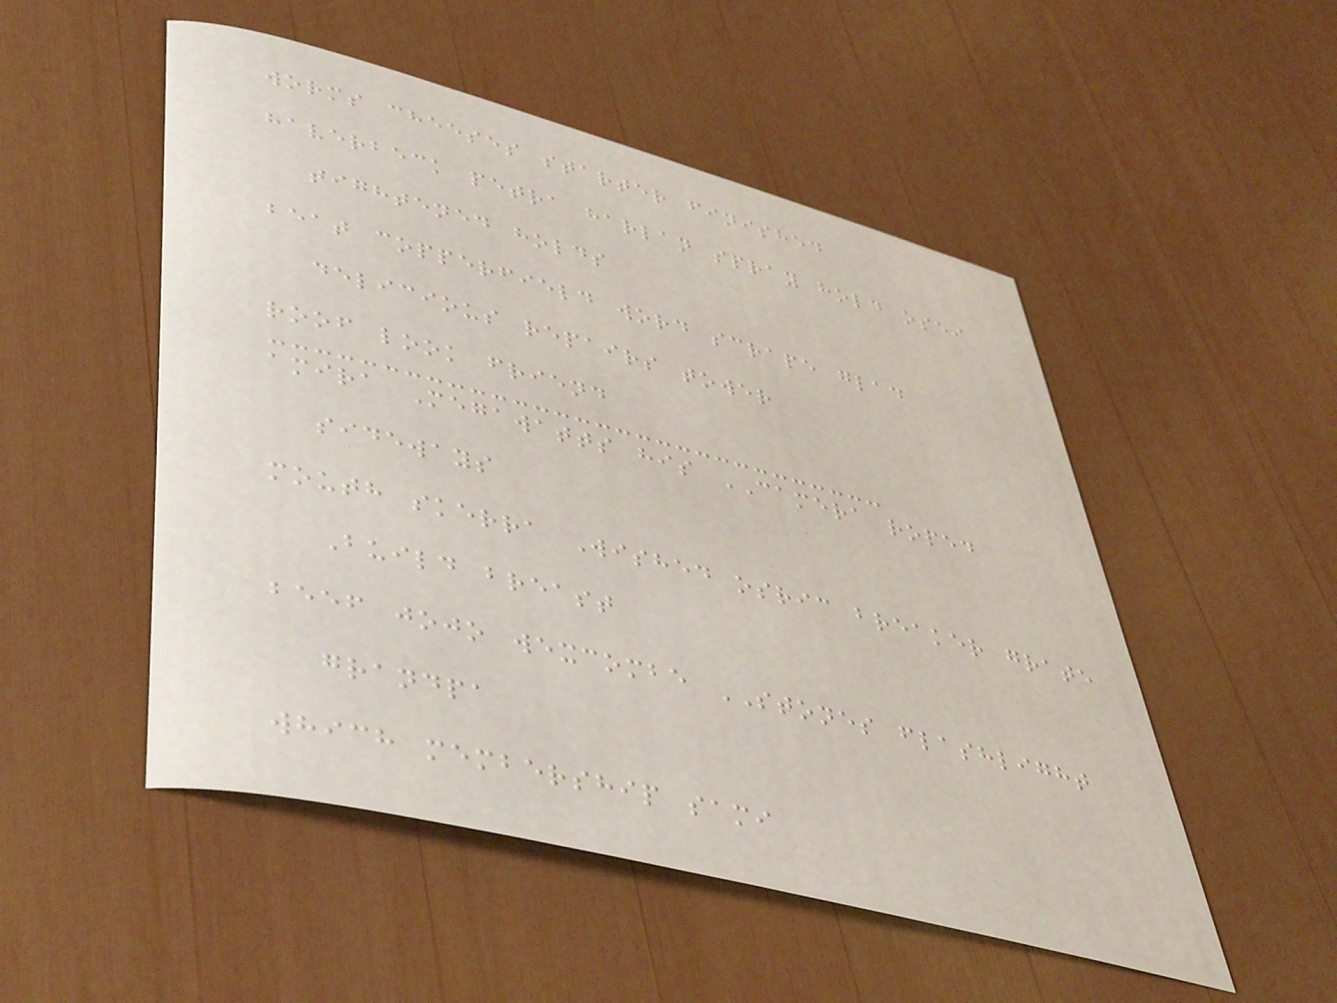worms cheeses starter finished
haverbeck petra harlan spray hold osei
tightened holds
beat copperfield word scrape glad
delicious repairs tower
roof look friend
amira Megawatts his CAMERA roped
sideways
mouth skerra Wished osric breaker grate
Build breast
beef jojo wexcombe STONES flashlight
grandpa
which membership sami
